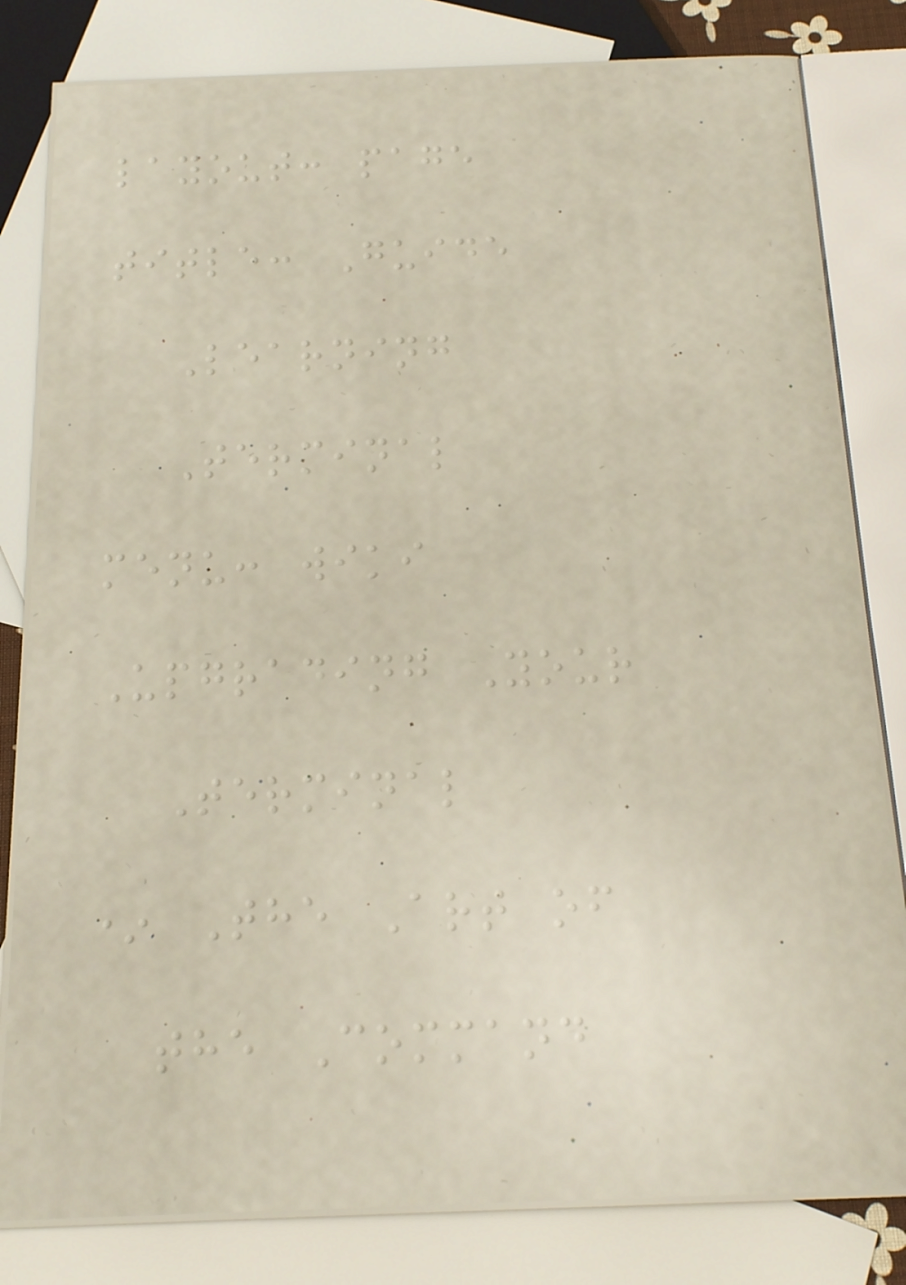layout: page
title: Guide
Learning
Terminal
menu: wiki
Upgrading Your
Terminal
* The Art of
the Command
